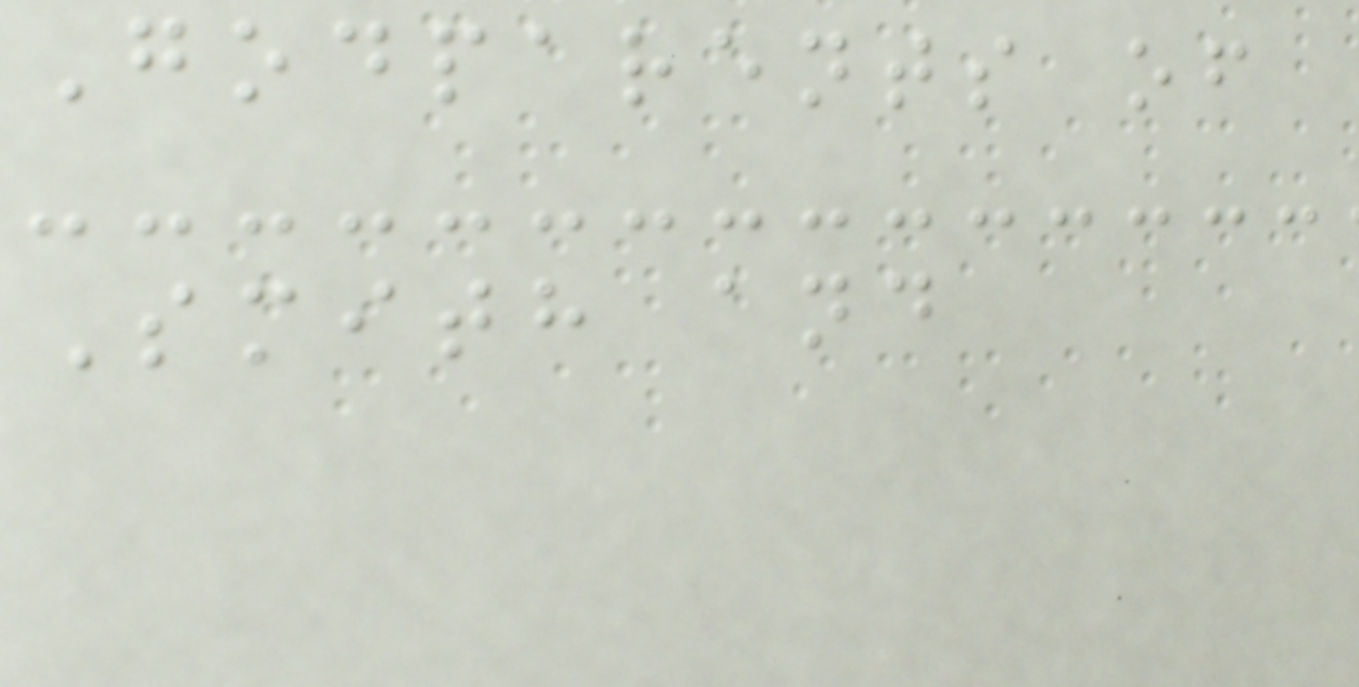Godparents of
Smith and
